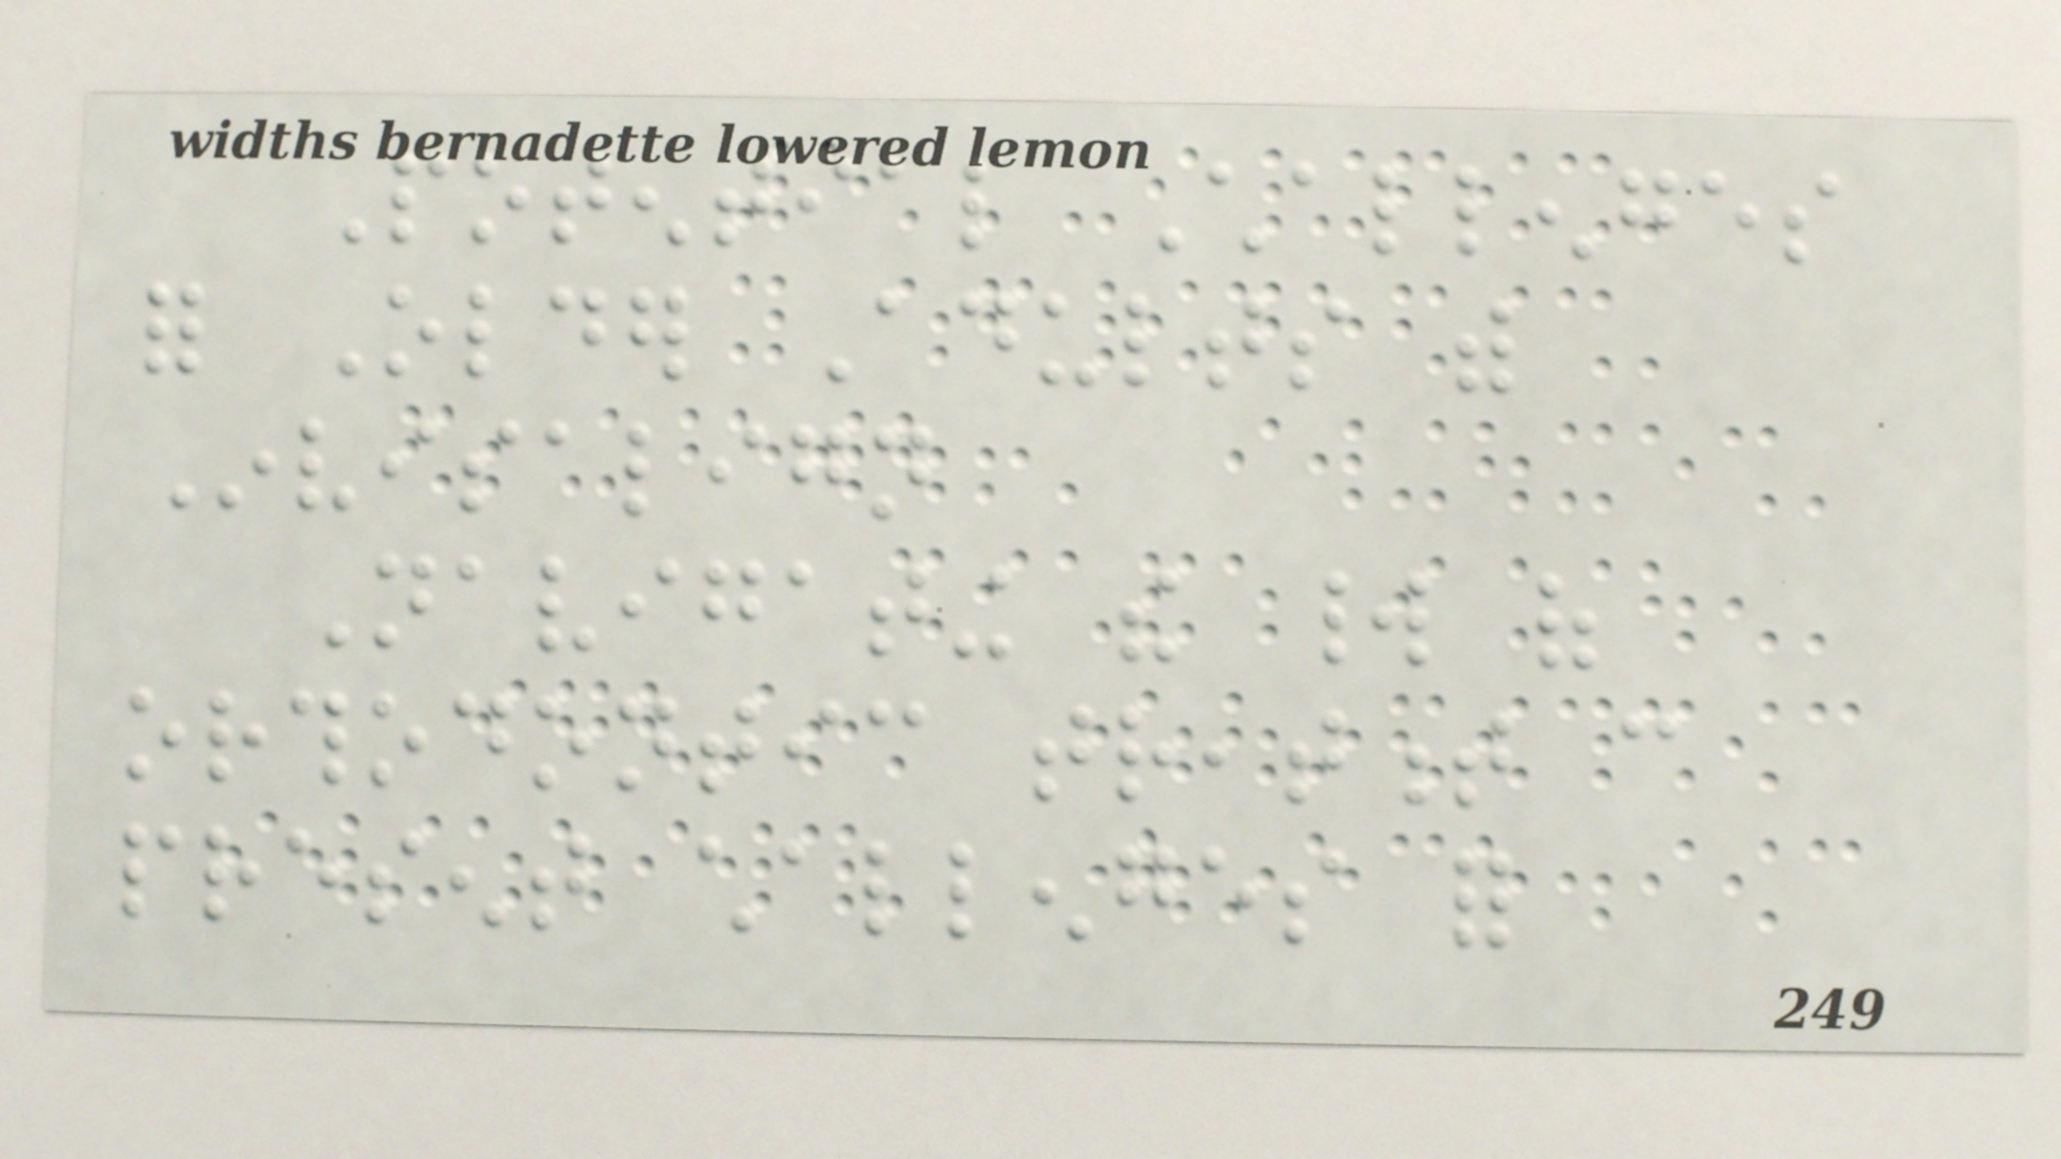Potential Challenges
for Older Adults with
Invisalign
Navigating the world of
orthodontic treatment can
present challenges for
